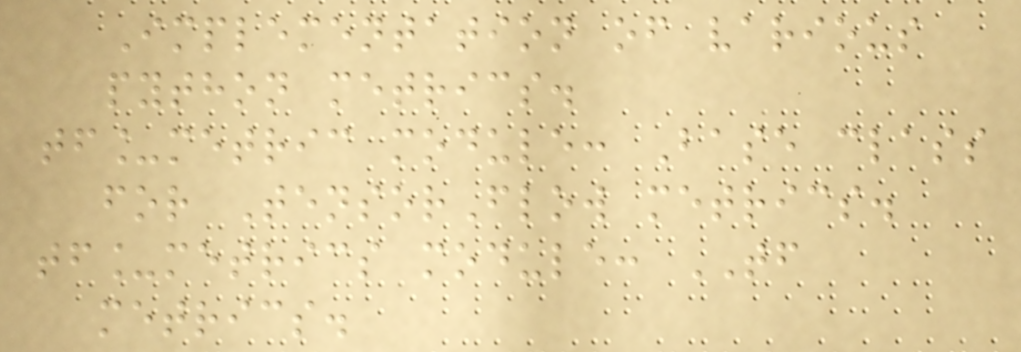Implementation of various
python metrics.
tf_metric module: Base class
for TensorFlow metrics.
tf_metrics module: TF
metrics.
